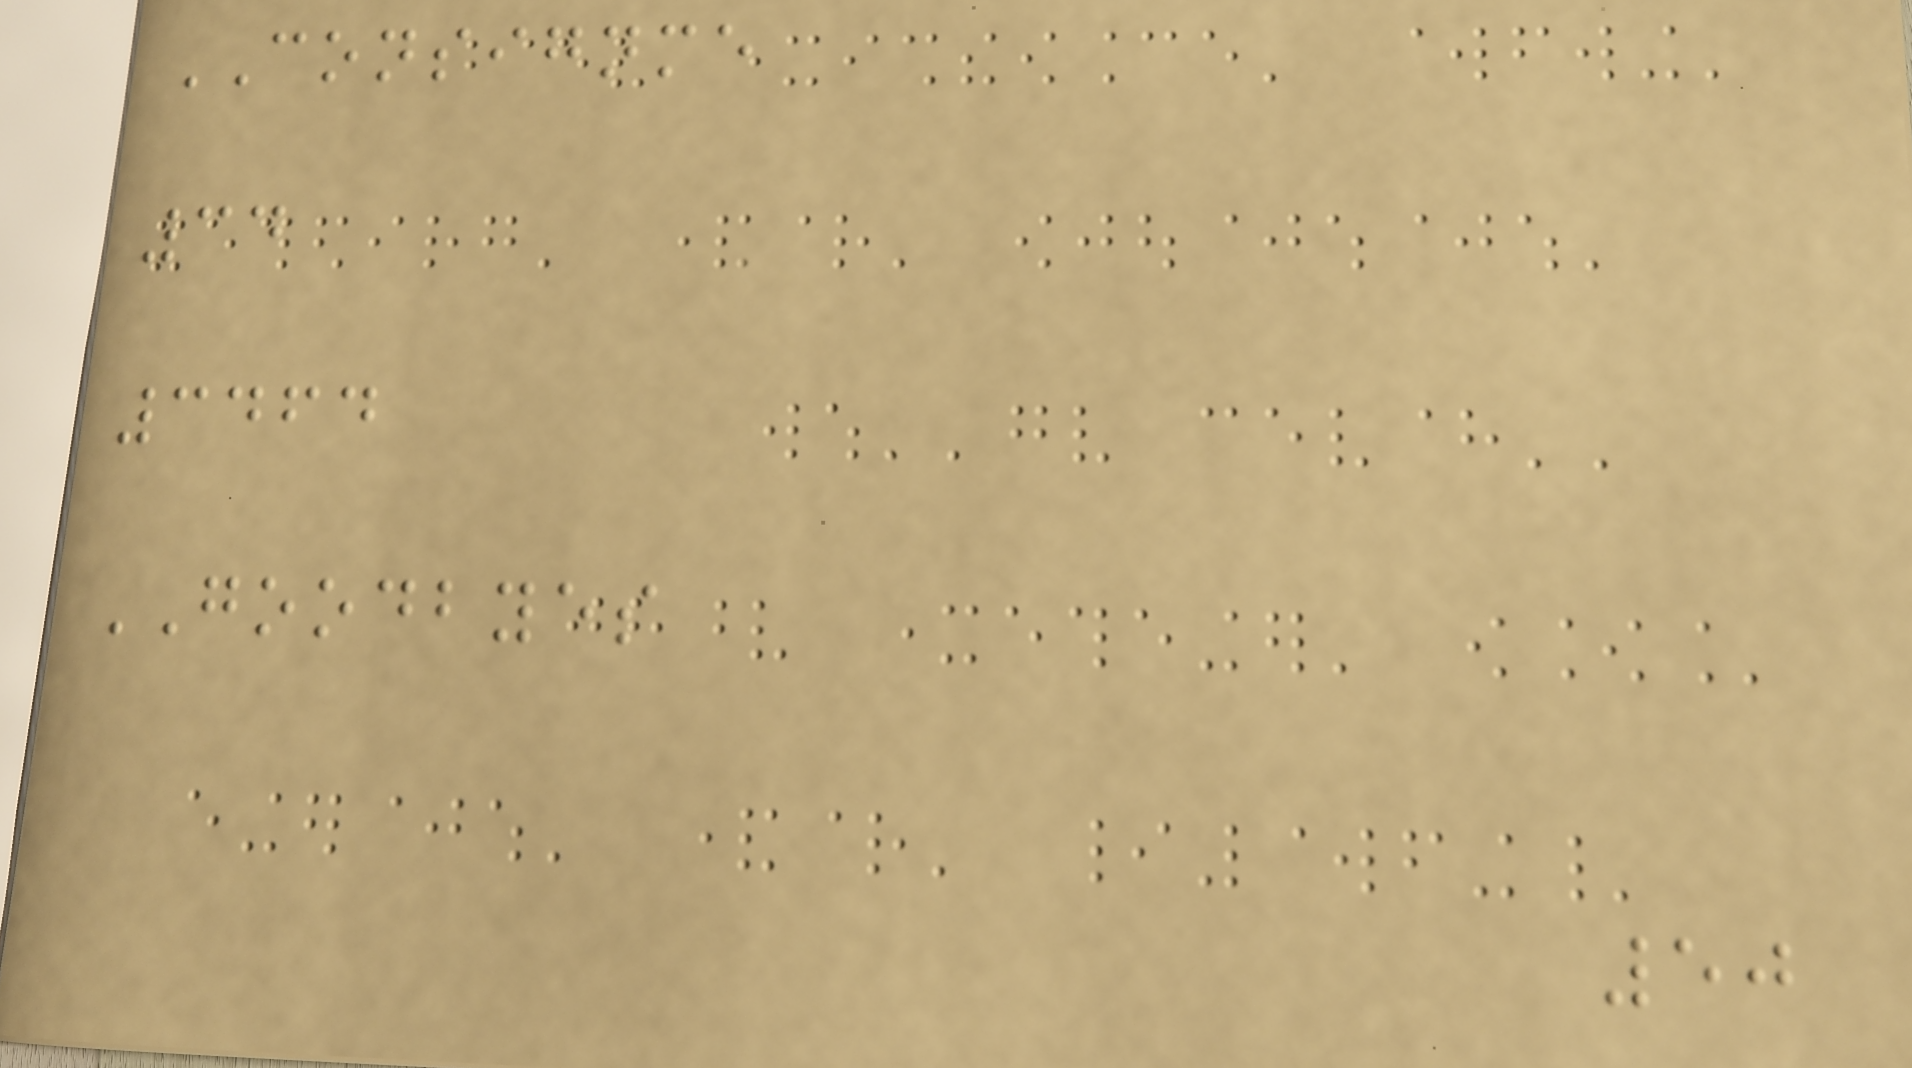CONSIGNME
34
3464
GOODBYES
50
